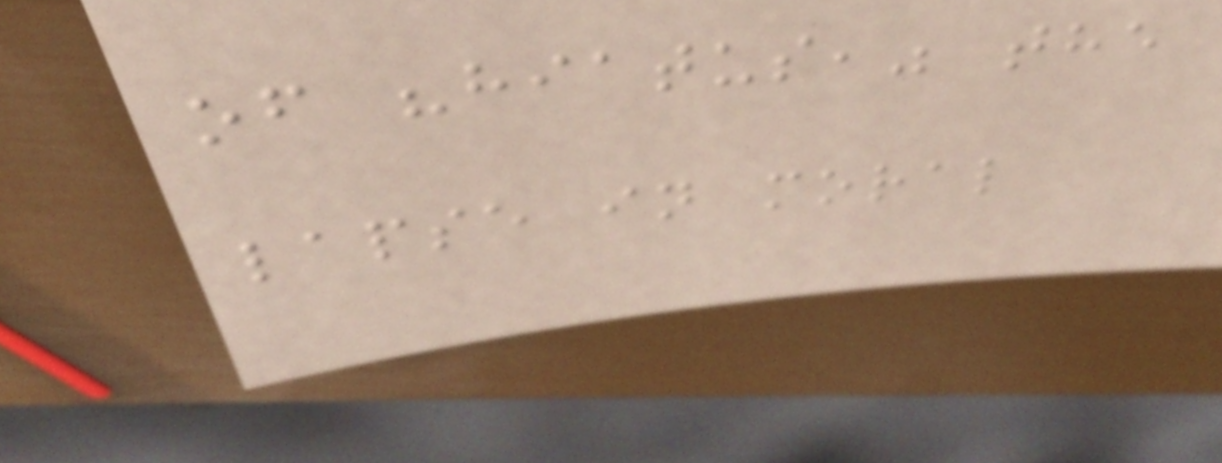of "hiatus," the
lapse in moral
